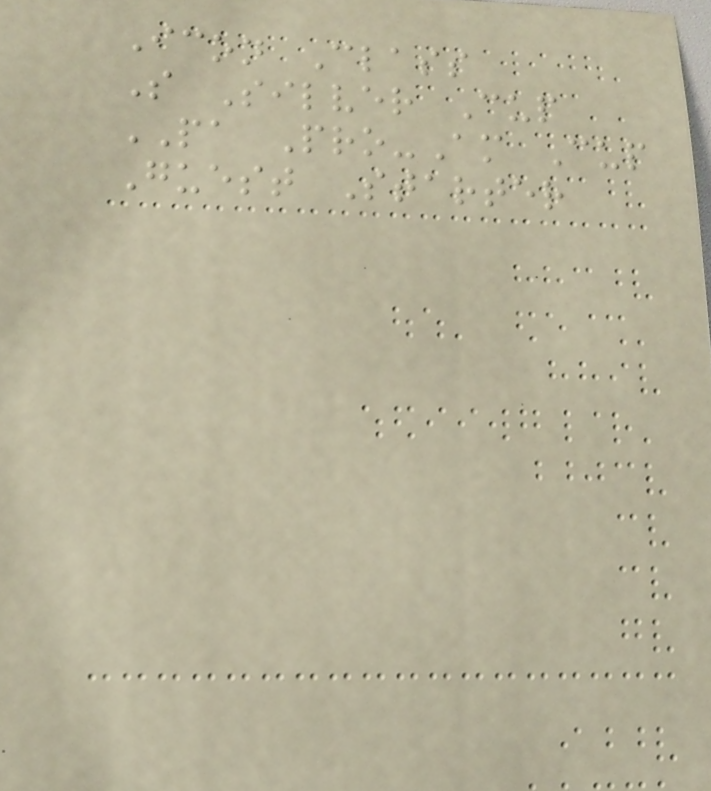Icon Class
S Silver Cup
PA Pro-Am Cup
Guest Starter
